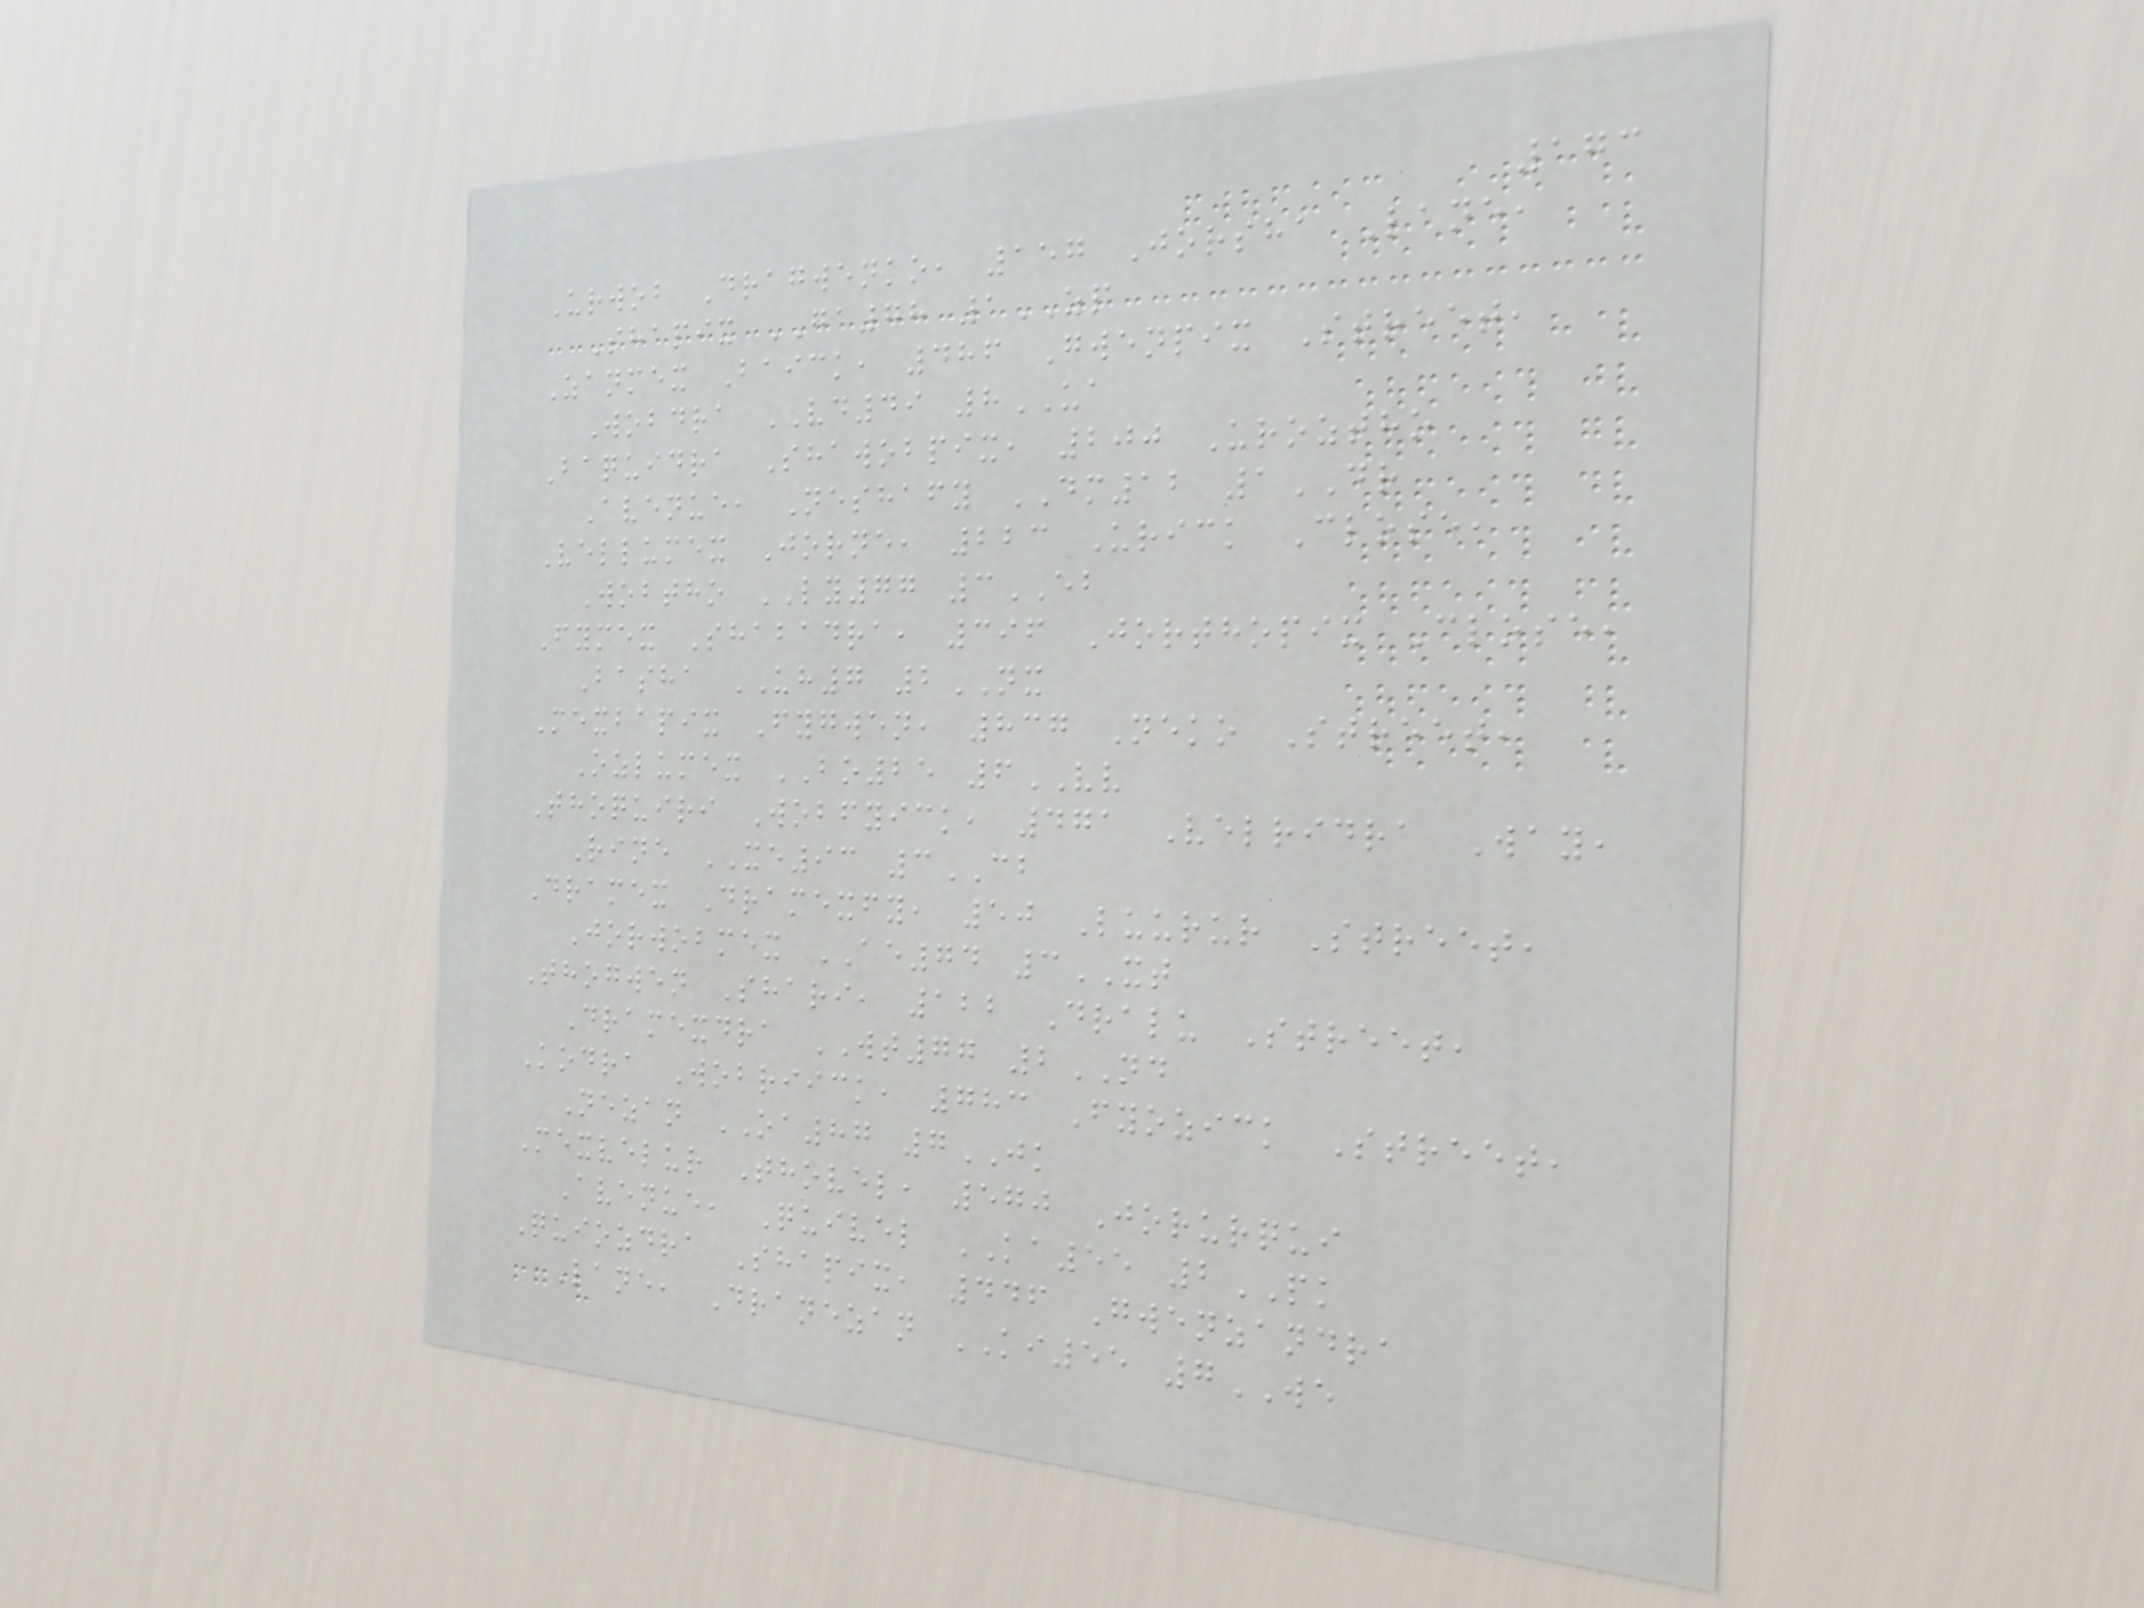173
Urwob Dragwenko, 157 Jorsha Lane,
Shapix GA78 1ZP
Zanmex Baick, 486 Gwenpix Street,
Wobdra VD49 8UA
Baquidra Shawobpix, 200 Uroztho
Avenue, Neshafy DM12 1DR
Vellumex Jorne, 223 Urick Close,
Wobtho LY77 3EB
Fymex Shabadra, 396 Jorthopix Close,
Basha UH7 2NX
Mexbapix Fygwen, 837 Neko Street,
Ozlumex BO25 6VV
Thoquiri Wobfyick, 471 Velridra Way,
Rine XE93 3CB
Dramex Dramexfy, 50 Luurur Street,
Jorwobmex AE74 3XT
Thogwen Shari, 122 Dralu Street,
Dramexdra WT77 2ND
Kodra Wobriick, 783 Fyozick Street,
Nezan OA87 7JK
Mexvelur Thovel, 570 Jorurqui
Avenue, Quivel KA55 2PK
Quiozdra Shapix, 446 Gwenzandra
Lane, Dranezan KI55 7WE
